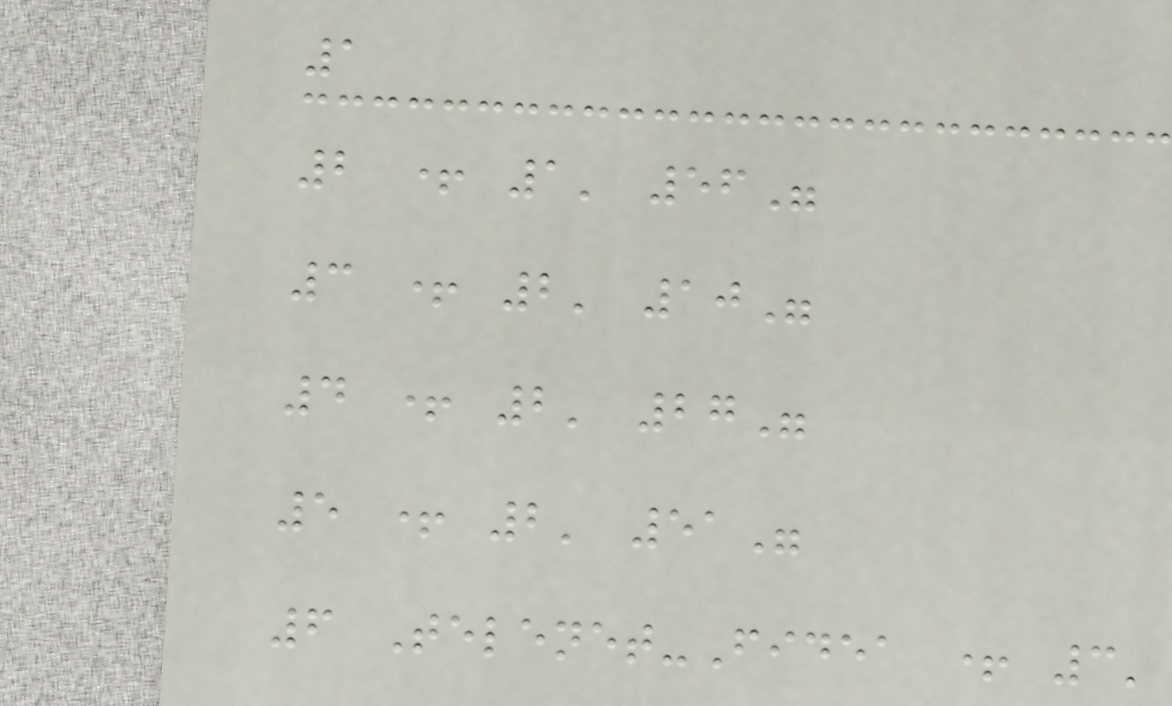1
2 + 1' 56"
3 + 2' 10"
4 + 2' 27"
5 + 2' 51"
6 Telenet-Fidea + 3'
